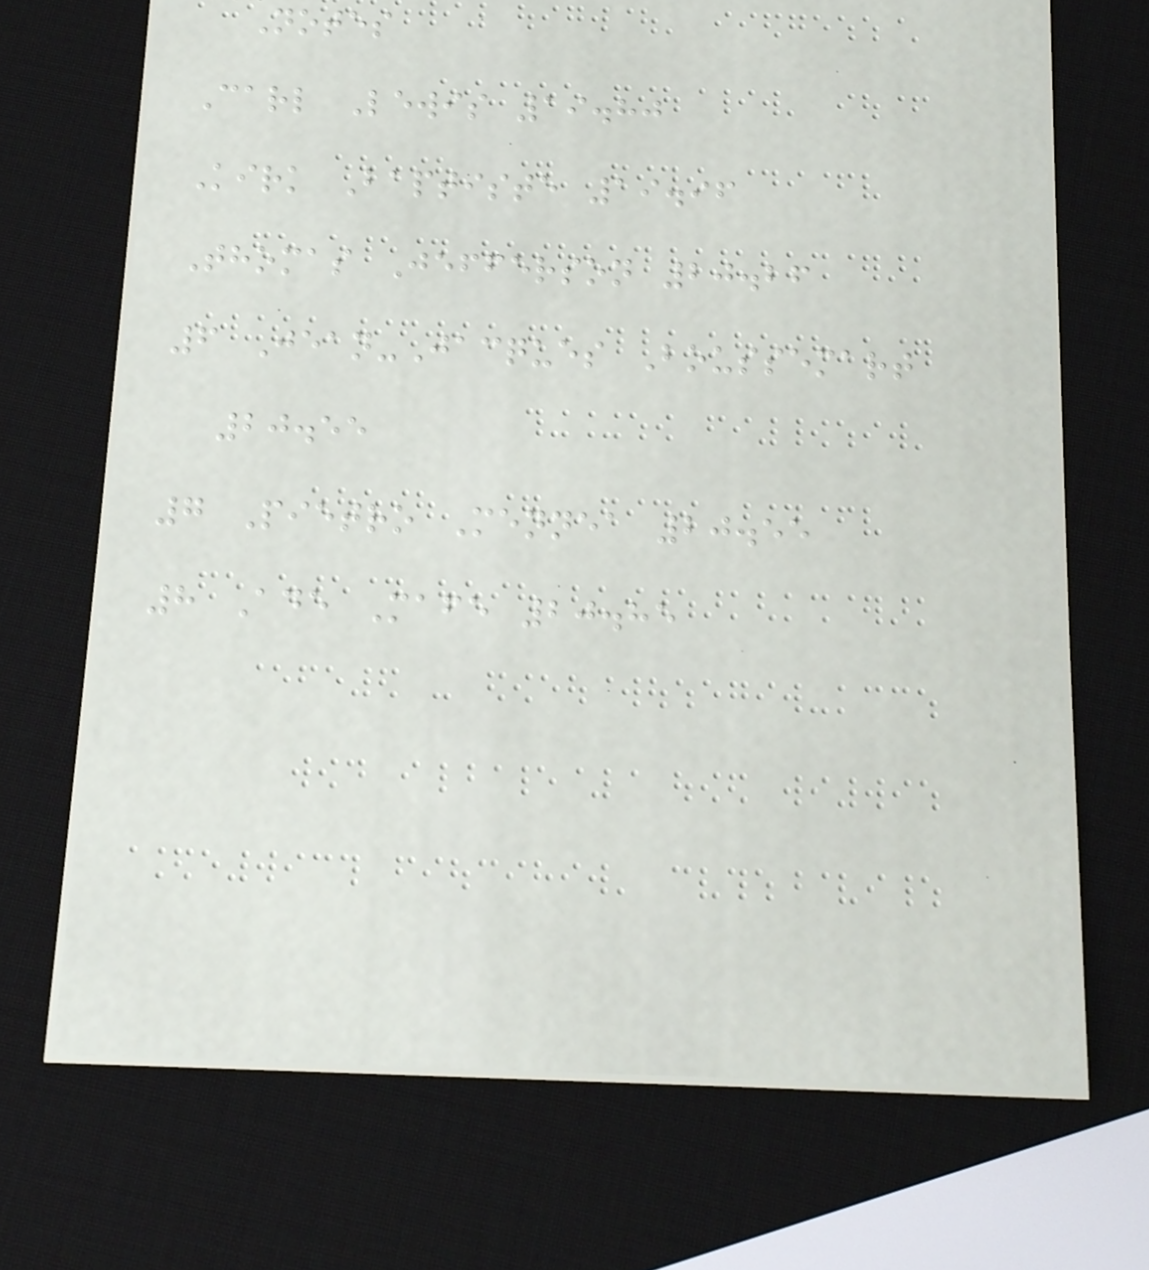Notes
Carl Lewis 19.80
Kirk Baptiste 19.96
Thomas Jefferson 20.26
6 Jean-Jacques Boussemart
20.55
7 Pietro Mennea 20.55
8 Ade Mafe 20.85
